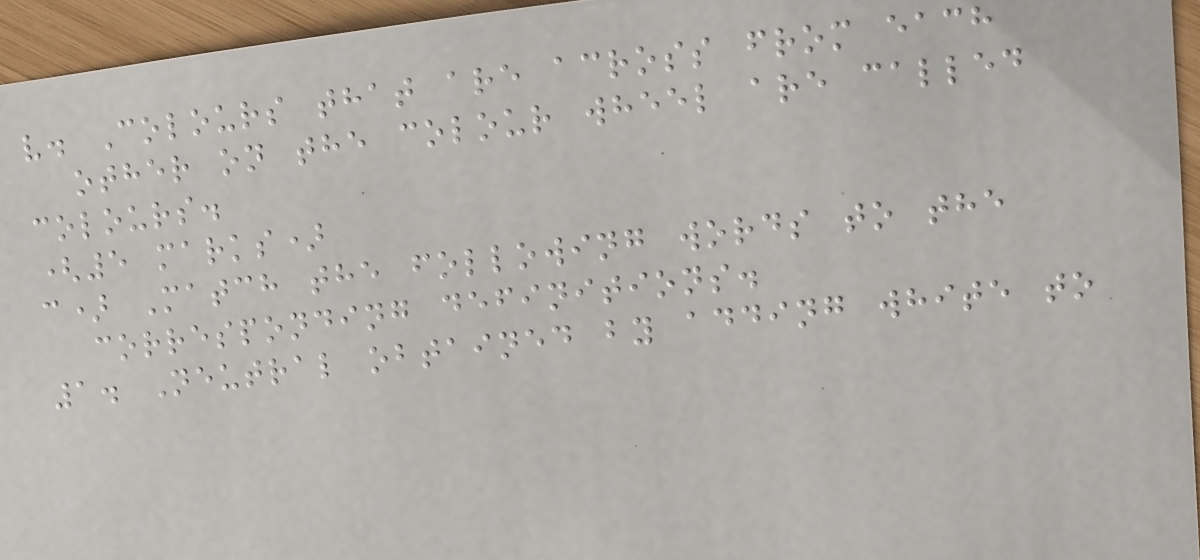v. Colours that are across from each
other on the colour wheel are called
colours.
(5 marks)
c) Match the following words to the
corresponding definitions.
1. Neutral obtained by adding white to
